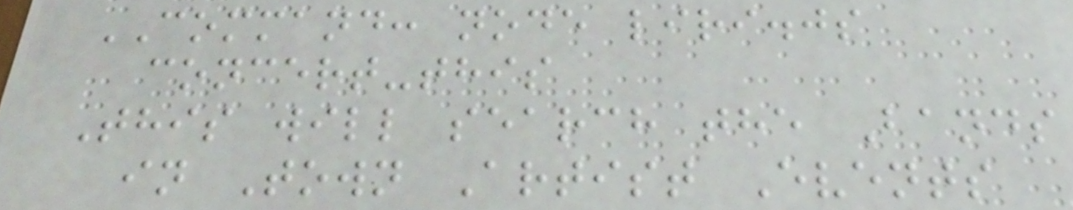COMMAND: node liri.js
concert-this
This will search the Bands
in Town Artist Events
